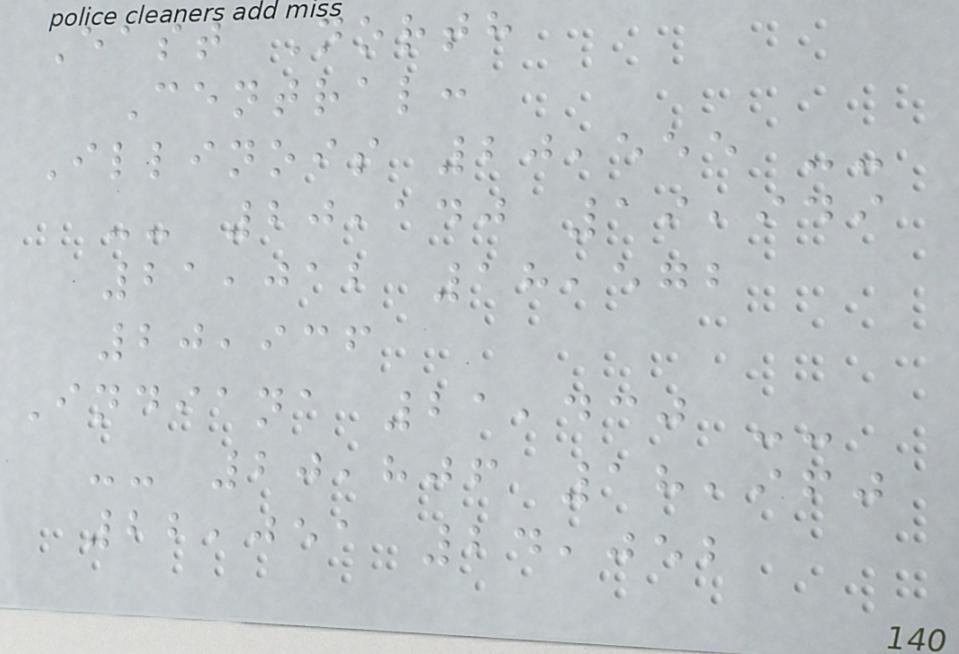East North
Central:
Illinois 20,555 --
-- 20,140 19,949
21,012 18,572
20,936
Indiana 21,430 --
-- 20,806 18,960
22,051 24,052
